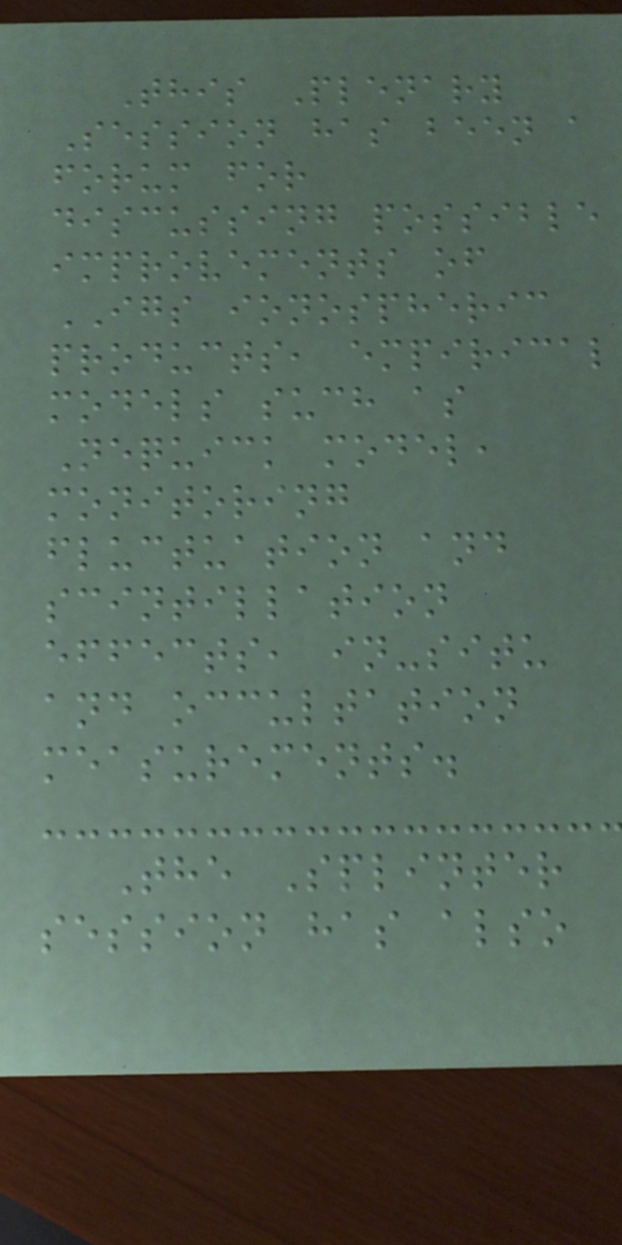This Plenary
Session has been a
forum for
discussing possible
improvements of
IGS ionospheric
products, empirical
models such as
Nequick model,
monitoring
fluctuation and
scintillation
effects, in-situ
and occultation
measurements.
The Splinter
session has also
